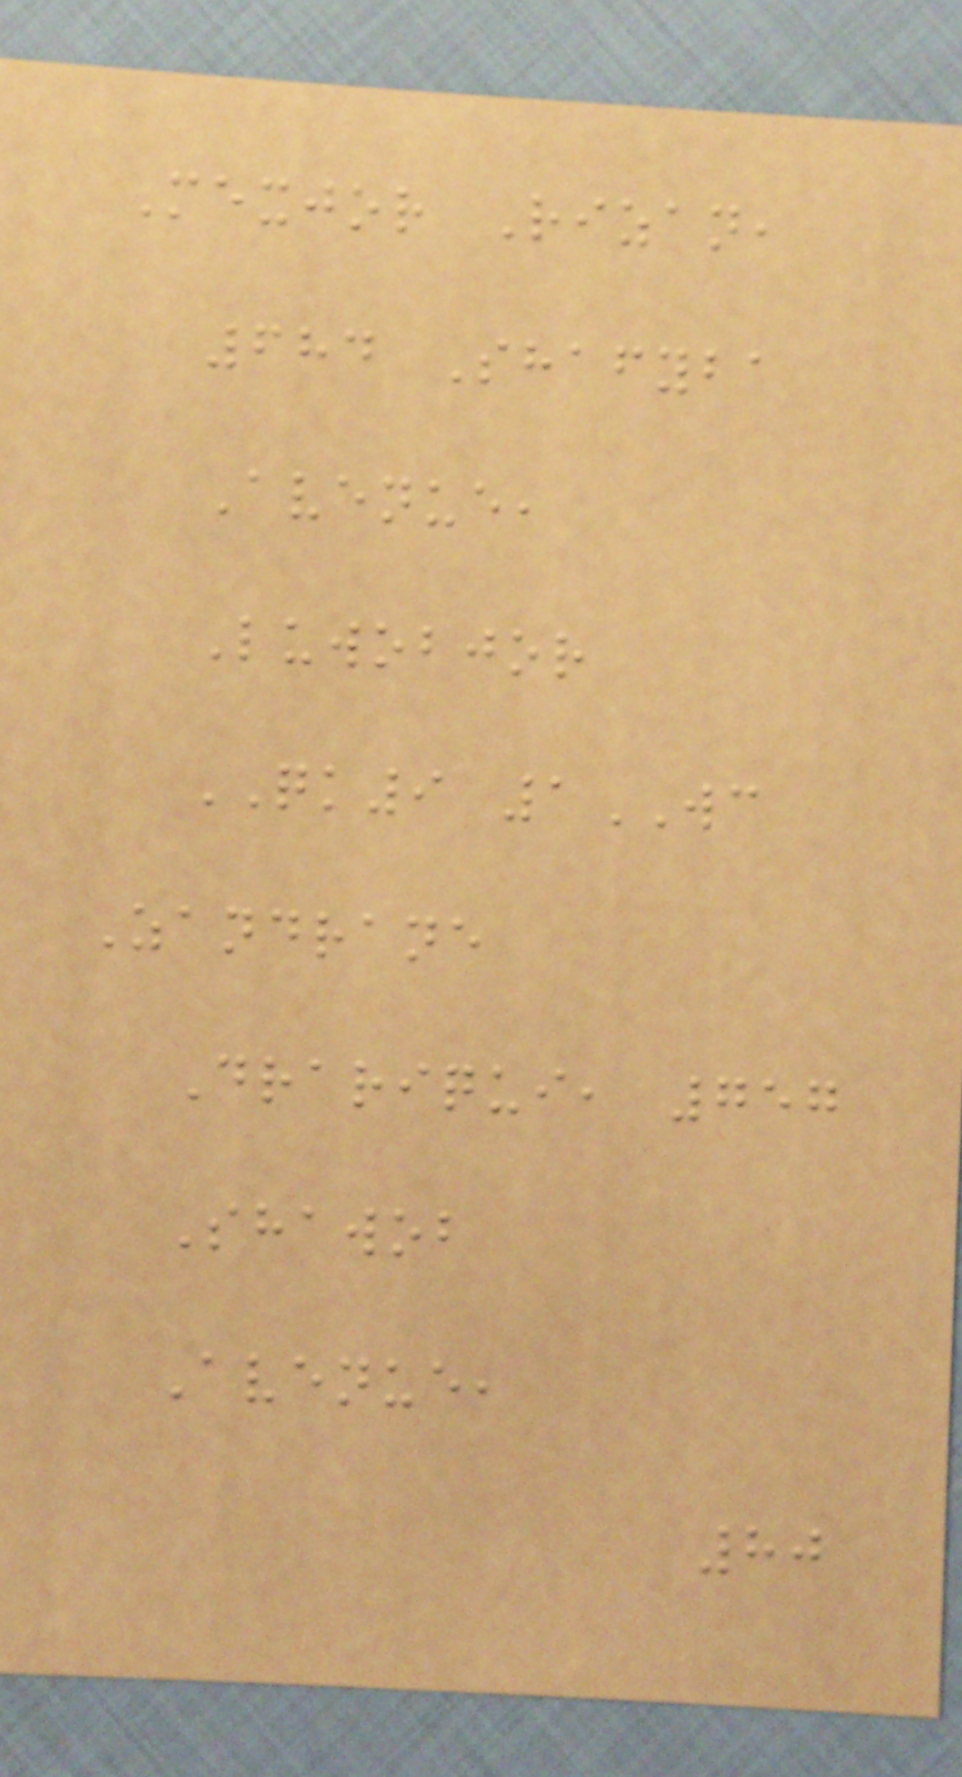Mexjor Rizan,
684 Shafyba
Avenue,
Luwobjor
QK9 1WC
Zandrane
Drariqui, 757
Shawob
Avenue,
80
